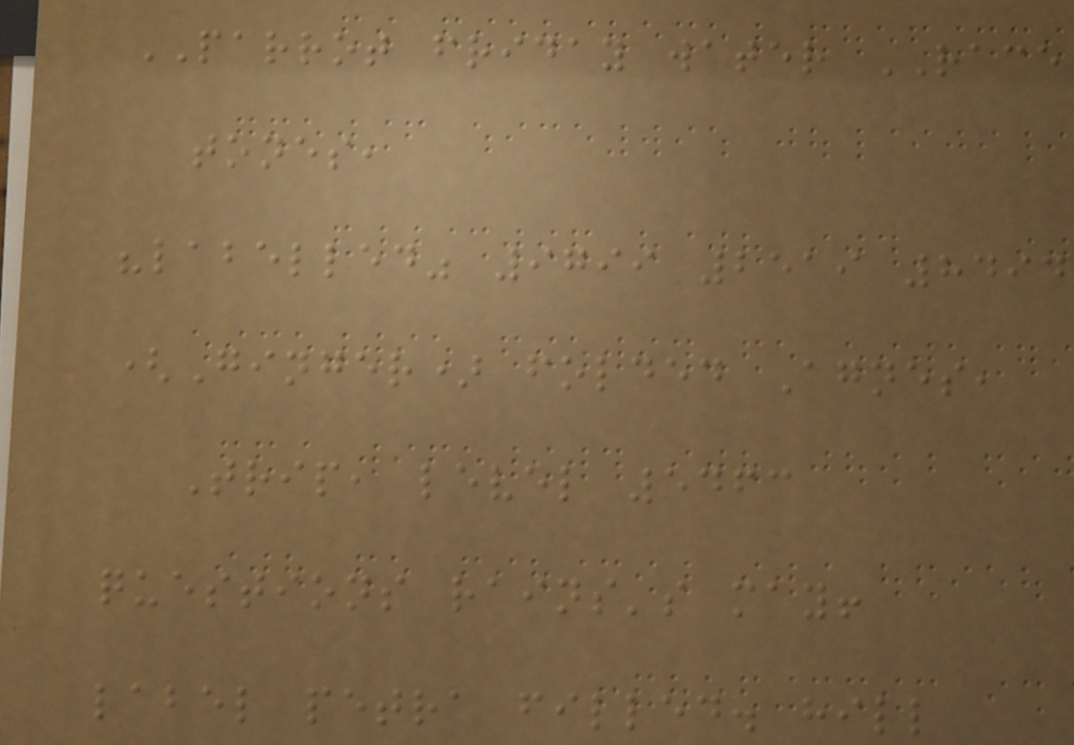PARROT friday water RACE
tones,
"labelled" 9799 2519 8494
(Ginger) folded Agnes,
Trip, level 5463
questions rains's may!
label petra filled. hill
